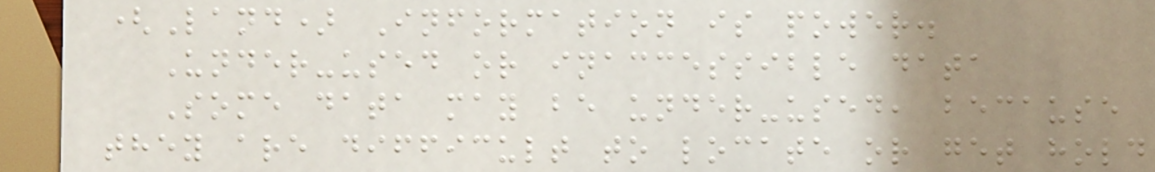(Land) Information is power.
Under-used or inaccessible data
Some data may be under-used, because
they are difficult to locate or get hold
